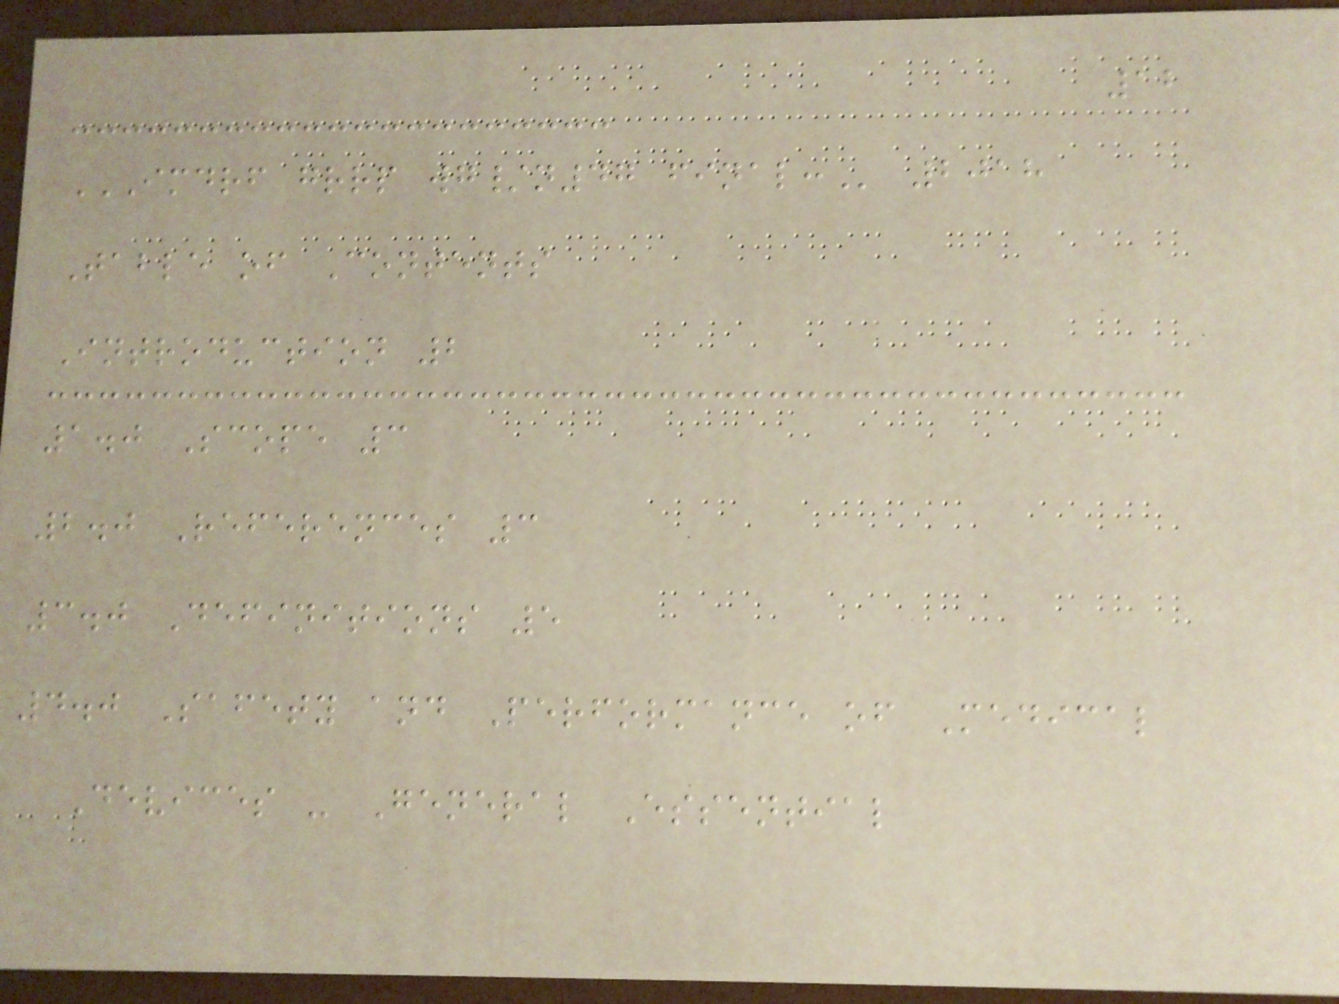12
IMDRF GRRP WG/N47 FINAL: 2018
Table of Contents
Introduction 2
1.0 Scope 3
2.0 References 3
3.0 Definitions 5
4.0 Safety and Performance of Medical
Devices - General Essential
